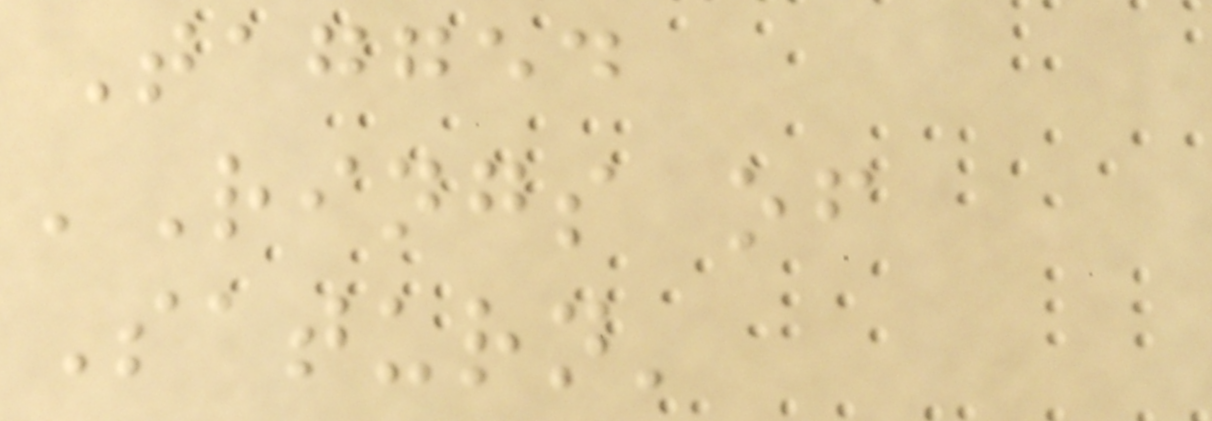Tagged
'Rings of
Saturn'
